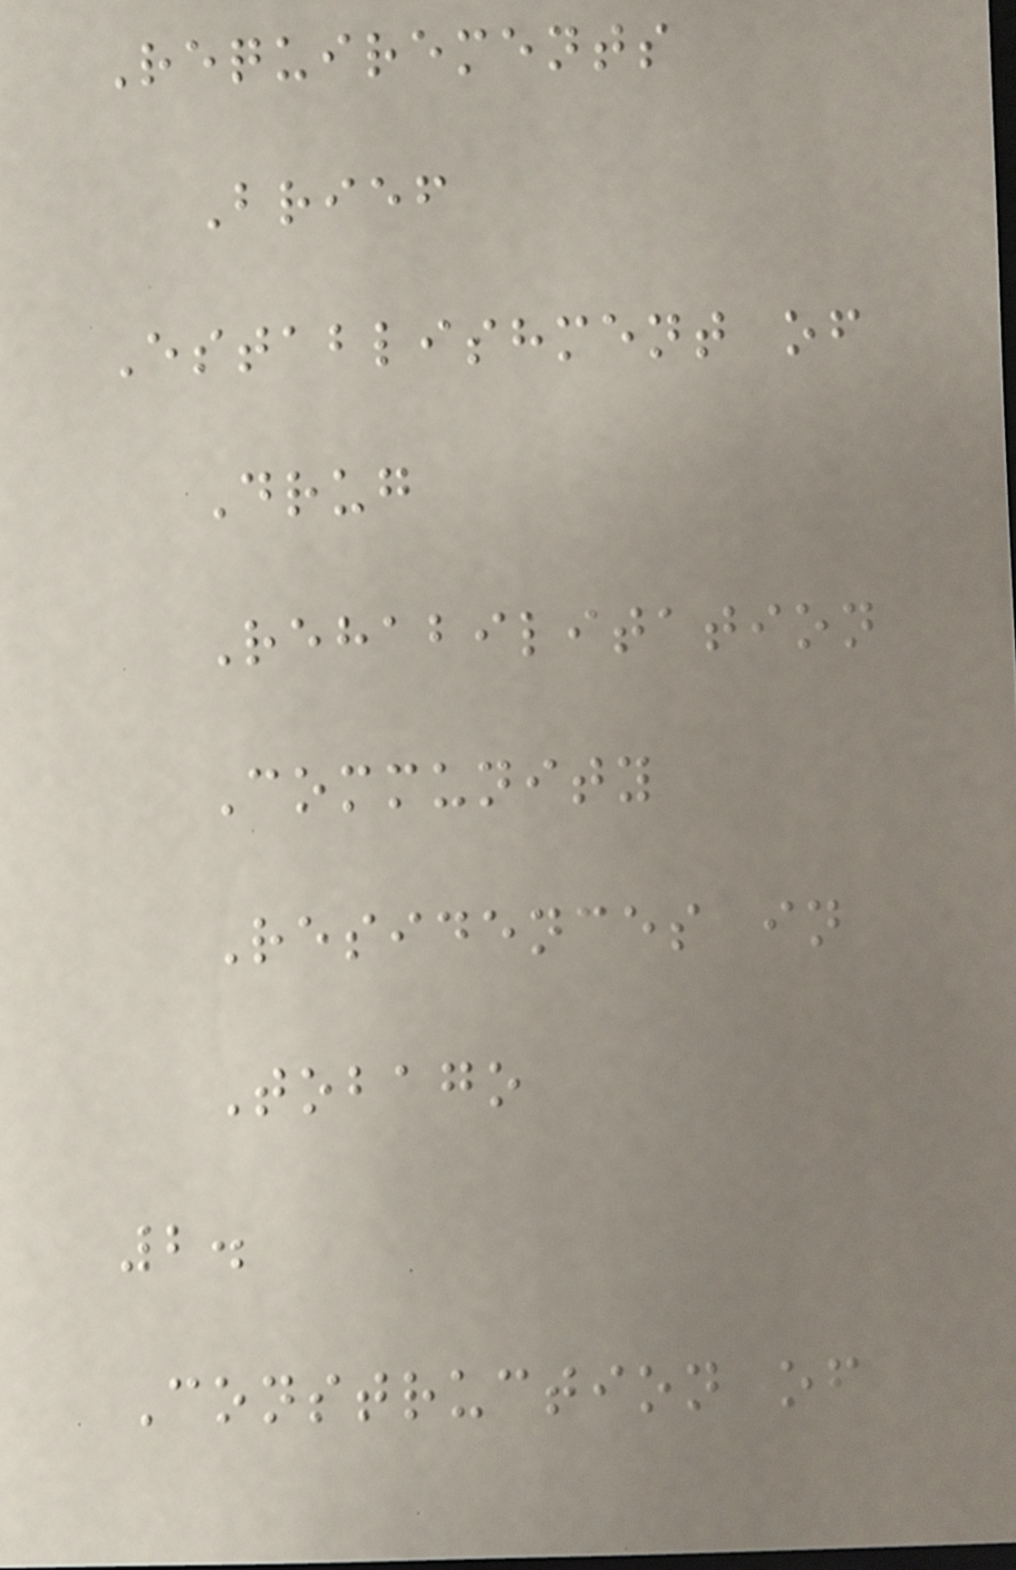Requirements
Brief
Establishment of
Drug
Rehabilitation
Community
Residences in
Tobago
2.
Construction of
